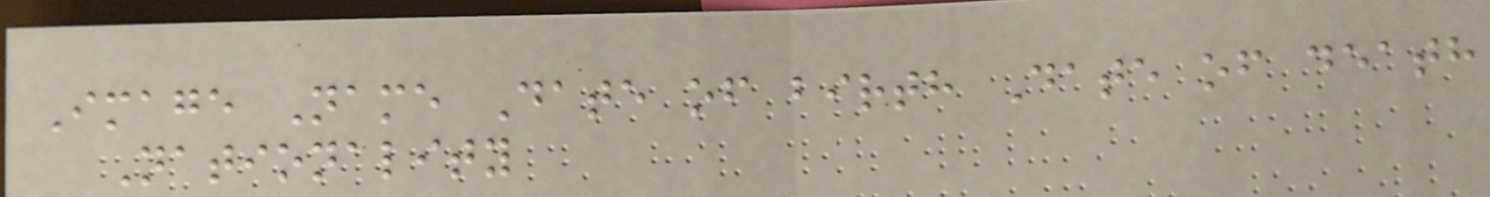Image Name Date of birth Date of death
Nationality
